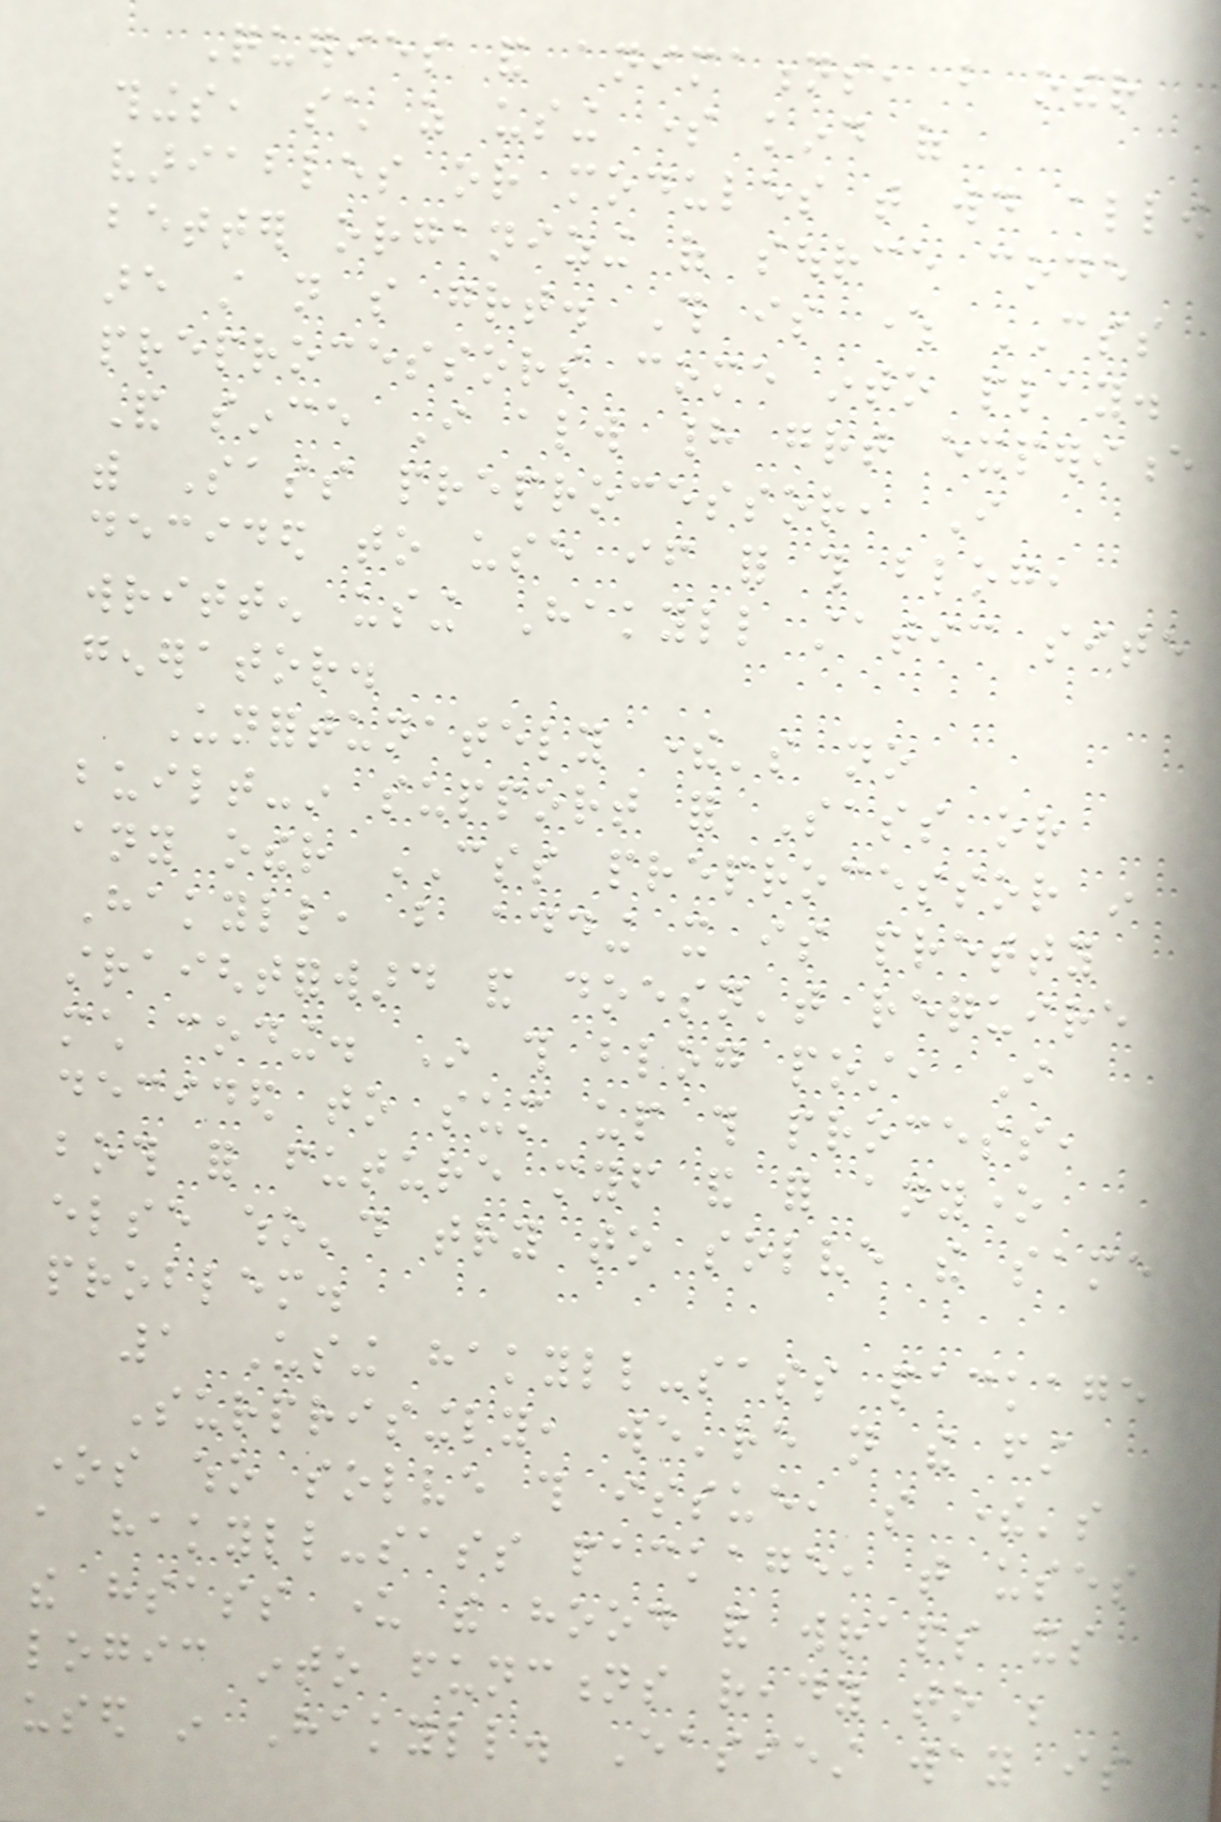Queries and animations, but other
things, such as using some kind of
variables or modules that would allow
better organizing of source code
are still not so great. This is where CSS
preprocessors come into play.
And since I always had great experience
with Sass preprocessor, I
decided to use if for this blog,
written using Hakyll static site
generator.
Unfortunately there's no
built-in support for Sass or
any other CSS preprocessor in
Hakyll, but adding it is pretty
straightforward and doesn't require
much coding. In this blog post, I
decided to sum up this process,
both for future myself and for anyone
else who'd try to solve the same
problem.
1 Using hakyll-sass package
Surprisingly, we're not the first
ones who solve this issue, so there's
a hakyll-sass package, that uses
the hsass under the hood and wraps its
logic into functions ready to be
used in Hakyll. Easiest way is
